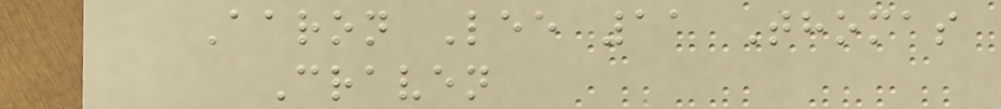Aaron Lee 11 Thomas
Craven
